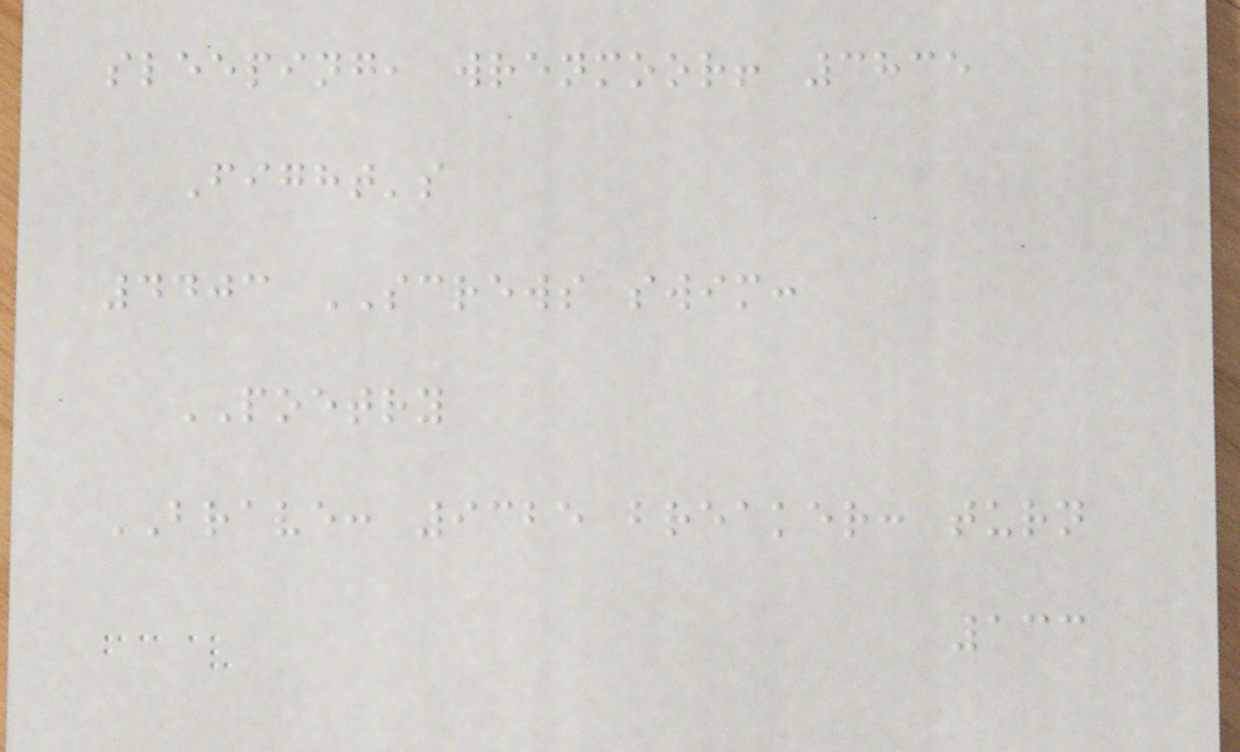sleeping, wrenmoor! 3835
Fight's
4403 SCREWS swim:
POETRY
BRAVE: 9325 breaker: turn
133
